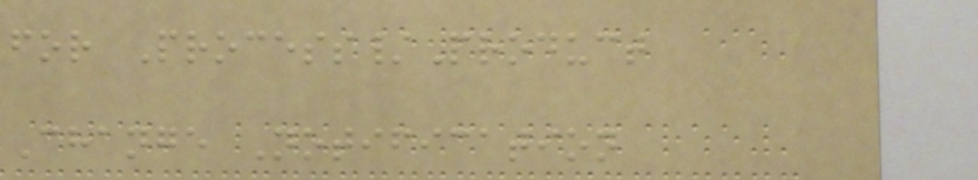for Process/Product
Change Notification
